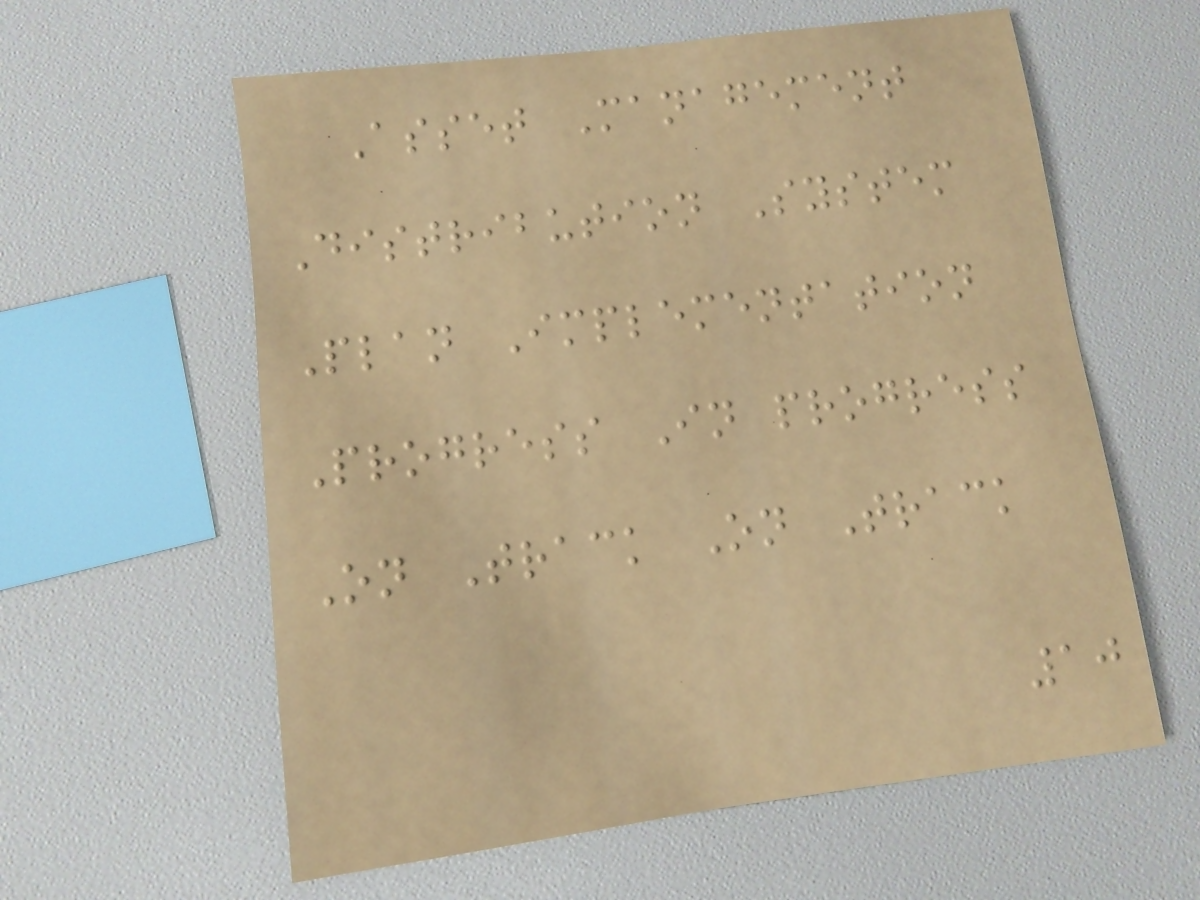Asset Management
Distribution System
Plan Implementation
Progress In progress
On Track On Track
10
